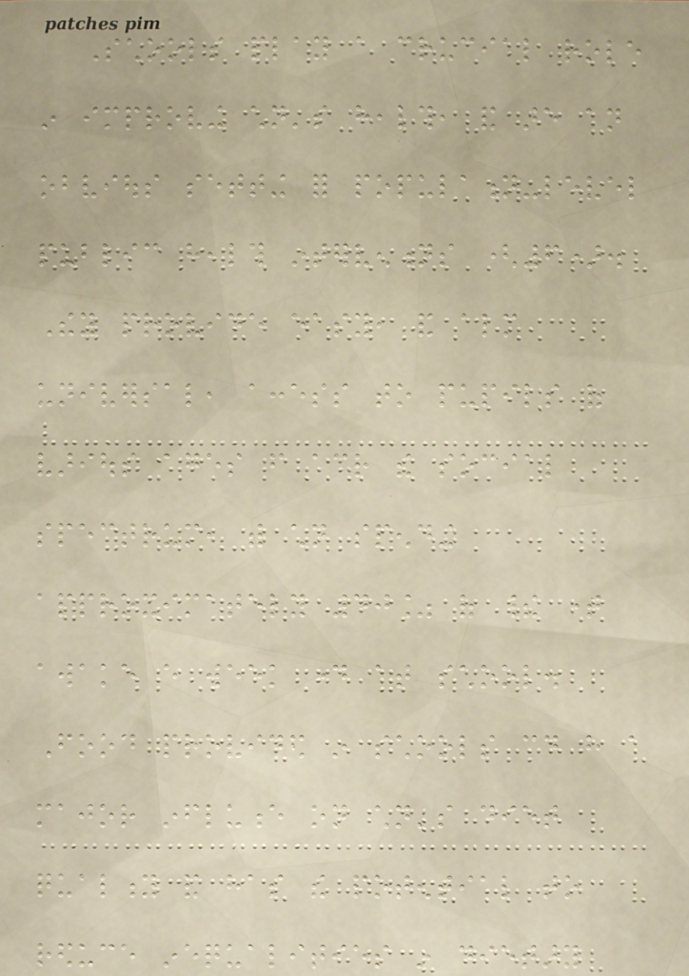Schools play a crucial role
in improving children's health, and are an
obvious setting for population-level
public health interventions (6).
They provide easy, and almost
universal, access to pupils of
various ages from across the social
spectrum, with children spending
approximately 40% of their time
awake every week day at school.
Food provided in schools could have a
major influence on children's diet
quality and has the potential to
reduce inequalities in dietary
